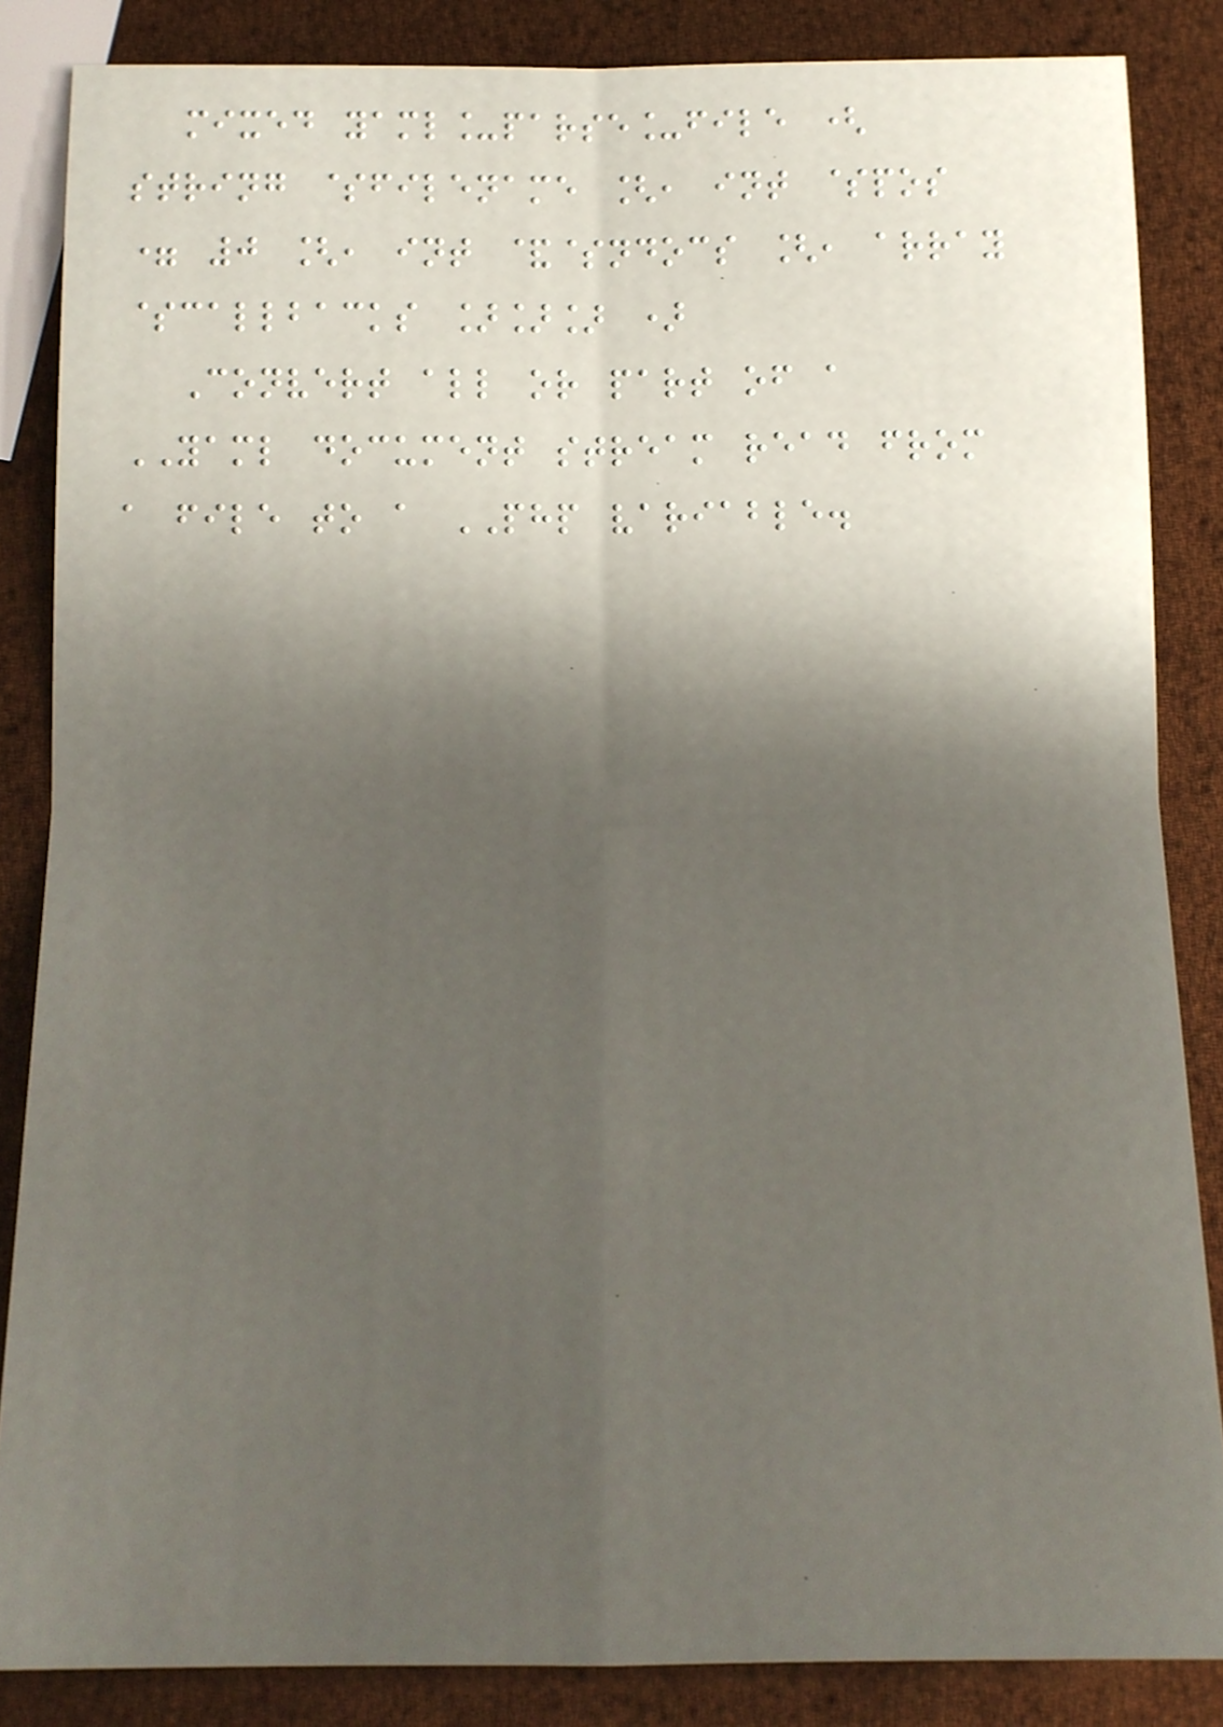mixed yaml_parse_file (
string $filename [, int $pos
= 0 [, int &$ndocs [, array
$callbacks ]]] )
Convert all or part of a
YAML document stream read from
a file to a PHP variable.
